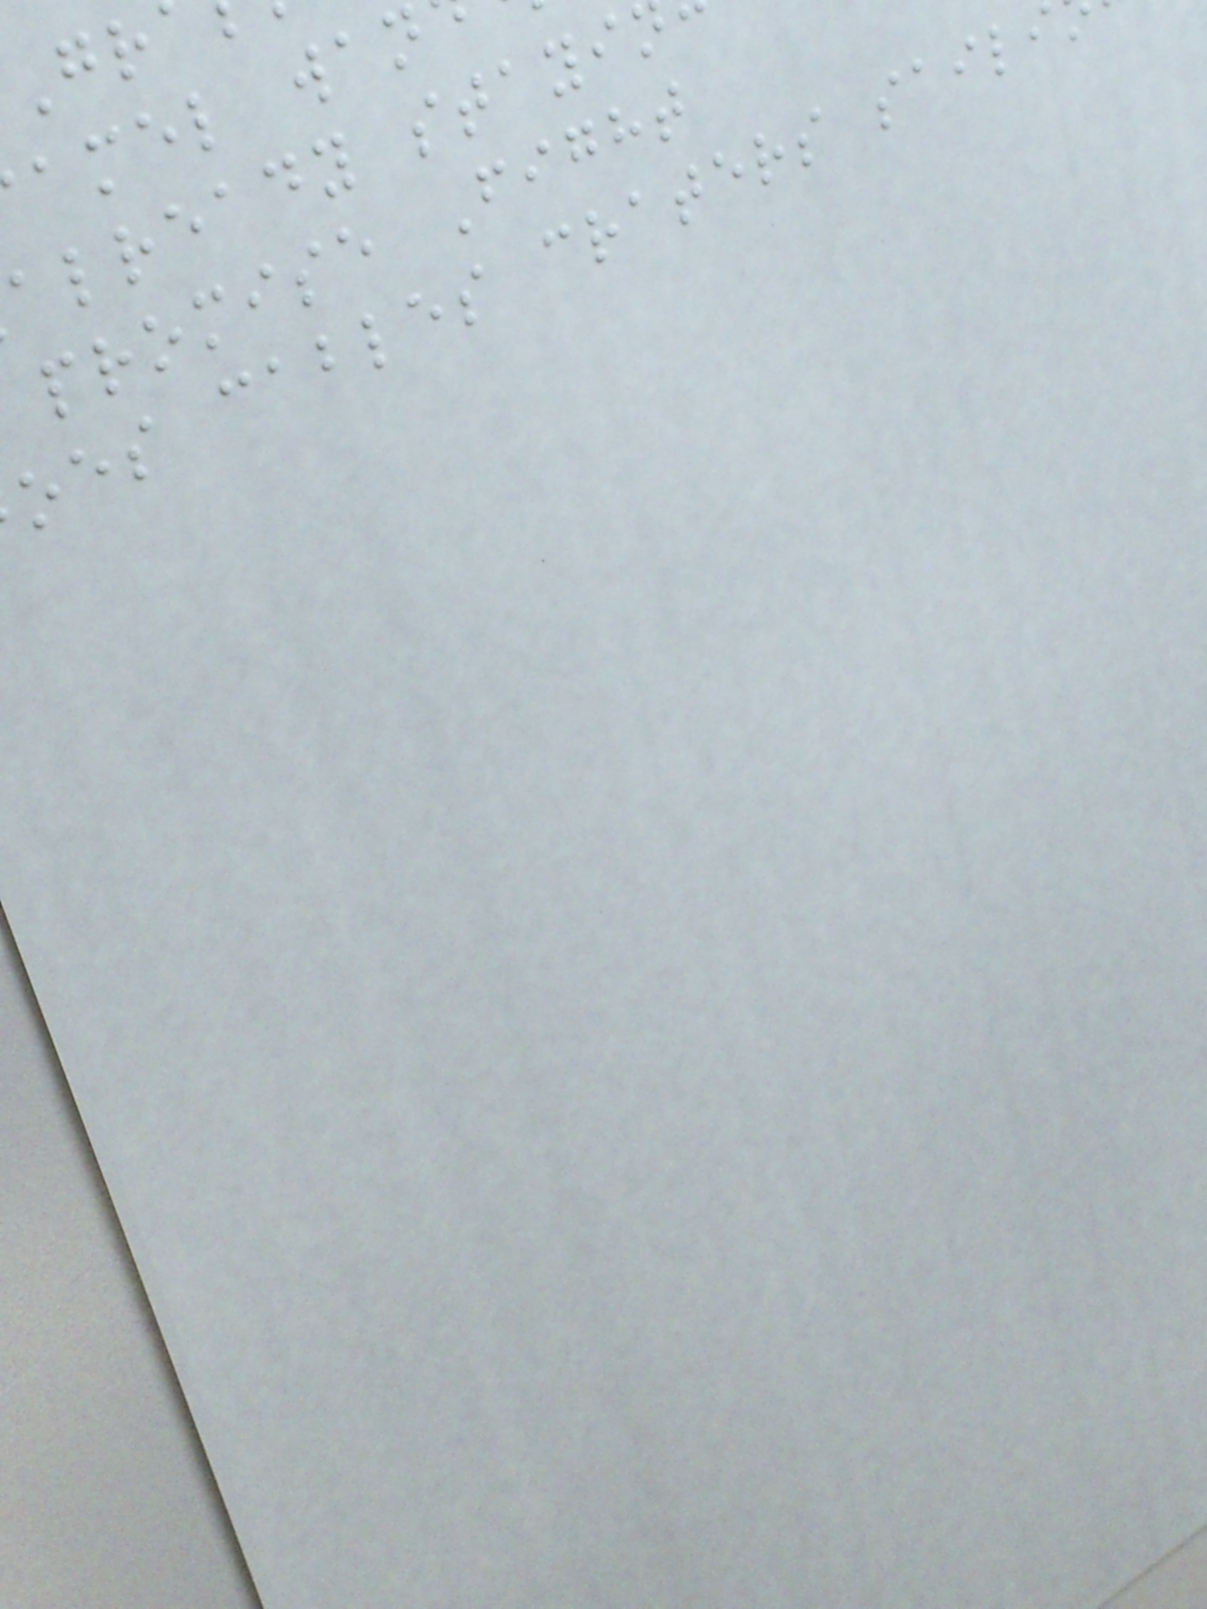amel wan
already stayi
promise Fight
oes cables craters saili
